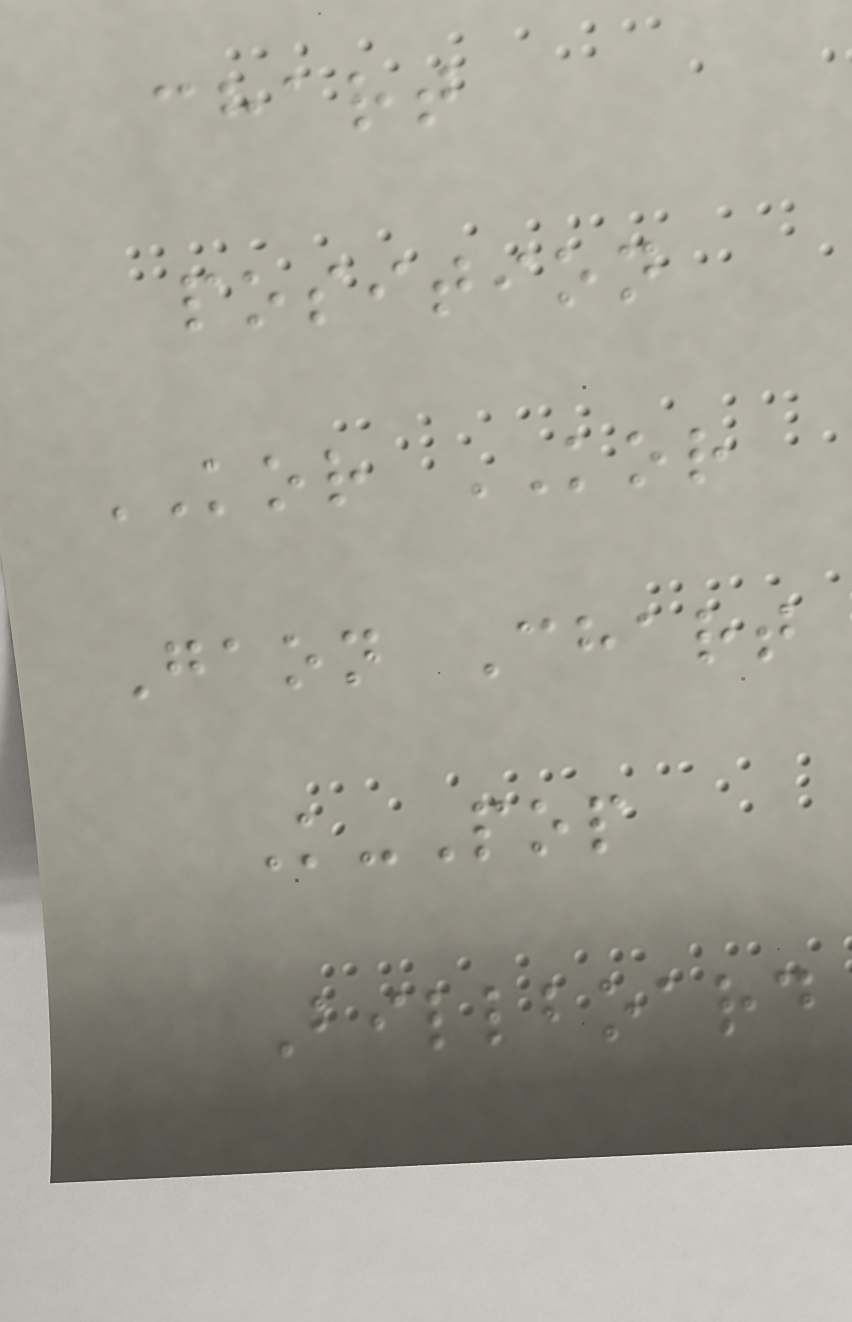chart
position
KOR KOR
Gaon Chart
K-Pop
Billboard
